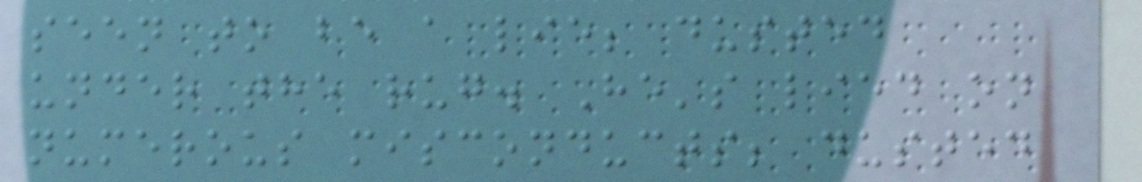seen to be a lie; dusted
under the rug. He's lied on
numerous misconducts; dusted
